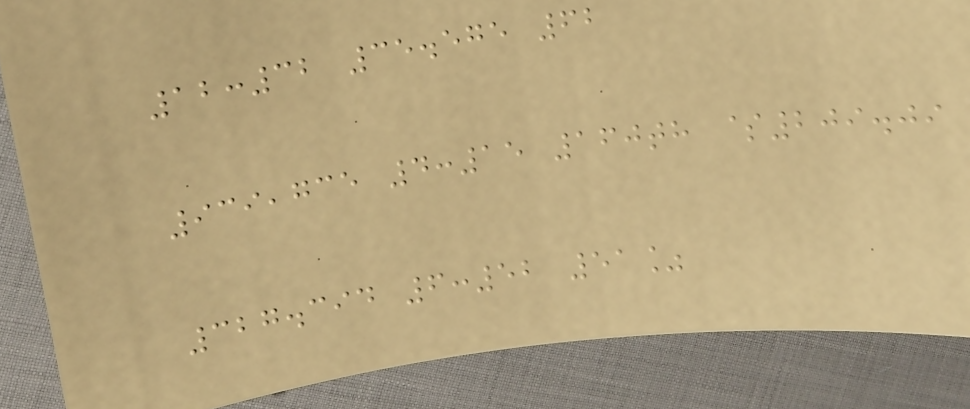12:32 35.575 62
939,735 4:15 160th $209.09
327.394 6:52 51%
